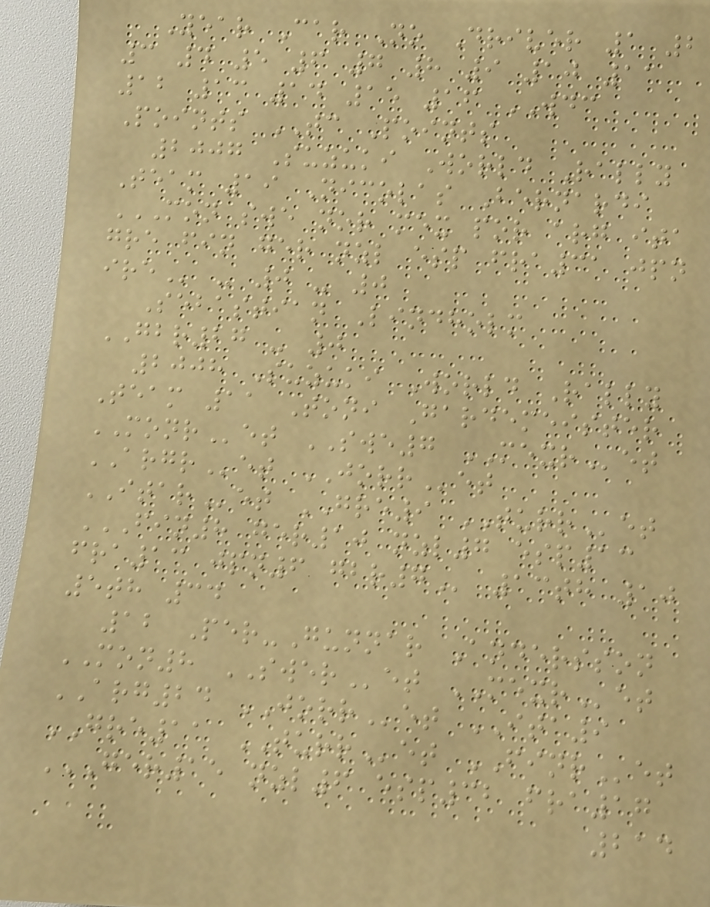Year Car No Driver 1 2
3 4 5 6 7 8 9 10 11
12 13 14 15 16 WDC
Points TC Points
2007 Suzuki World Rally
Team 19 Nicolas Bernardi
MON SWE NOR MEX POR ARG ITA
GRE FIN GER NZL ESP FRA31 JPN
IRE - 0 - 0
Sebastian Lindholm
GBR27 - 0
2008 Suzuki World Rally
Team 11 Toni Gardemeister
MONRet SWE7 MEXRet
ARGRet JORRet
ITARet GRE9 TURRet
FIN8 GER10 NZL7 ESP13
FRA13 JPN6 GBR7 13th 10
5th 34
12 Per-Gunnar Andersson
MON8 SWERet MEXRet
ARG24 JORRet ITA9
GRE11 TURRet FINRet
GER15 NZL6 ESP32 FRA17
214
